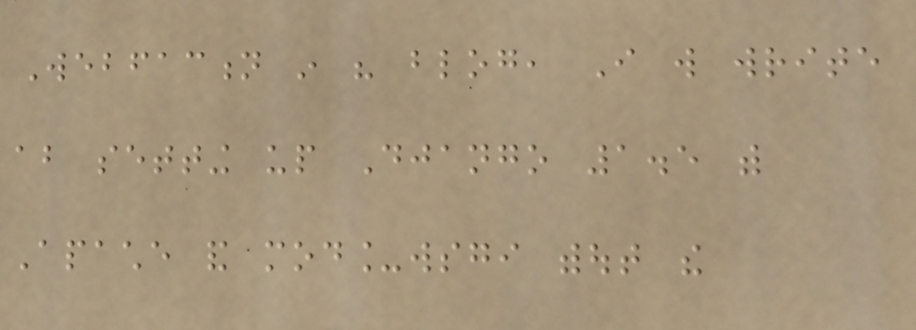Webfaction in his blog, I will write
about setting up Django 1.5 with
Apache and mod_wsgi without the
